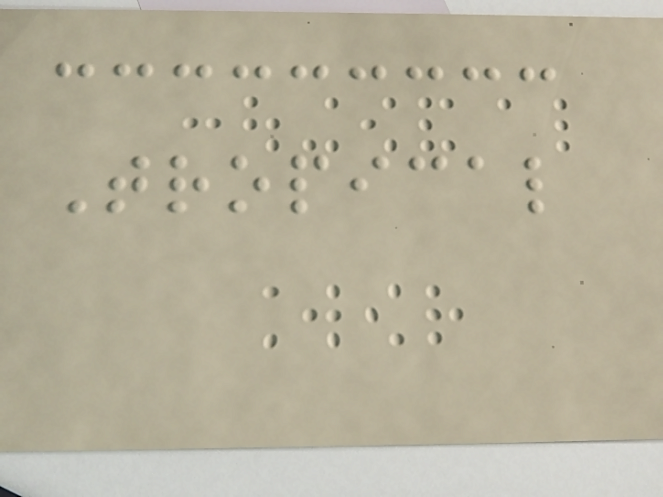Tropical
